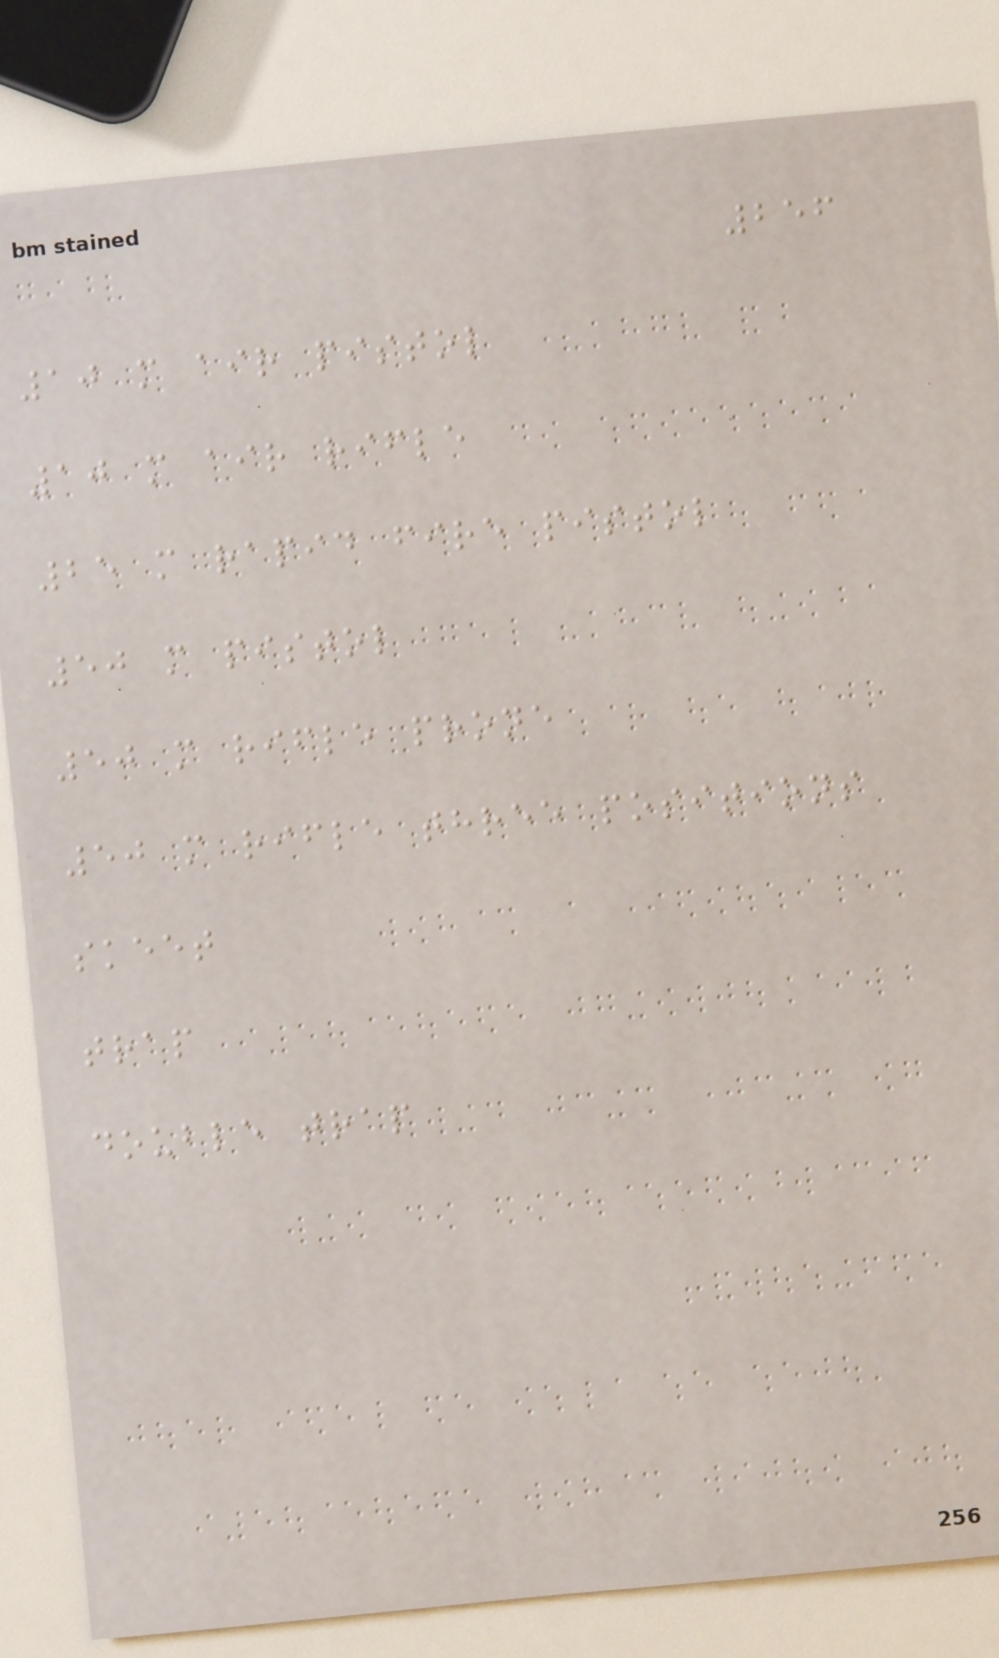256
10 m air pistol
10 m air rifle
25 m rapid fire pistol
50 m pistol
50 m rifle prone
50 m rifle three positions
skeet
trap
double trap
